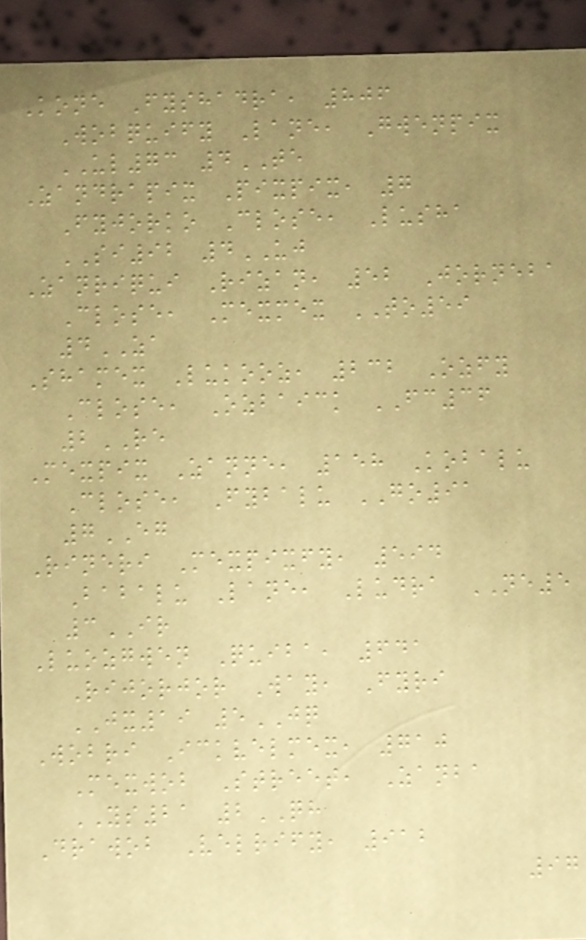Kone Fyshadra, 806
Wobquify Lane, Gwenpix
UL73 4TE
Zandrapix Pixpix, 7
Fyjorko Close, Lusha
SI92 4UJ
Zanriqui Rizan, 52 Jorneba
Close, Mexmex TO59
4ZA
Shamex Lukooz, 232 Ozfy
Close, Ozbaick FC36
2RE
Mexpix Zanne, 158 Kobalu
Close, Fybalu GO91
7EG
Rineri Mexpixfy, 594
Babalu Lane, Ludra NE5
3IR
Luozgwen Quiba, 641
Rijorjor Way, Fyri
JX19 5JQ
Wobri Ickvelmex, 710
Mexwob Street, Zanba
YS21 2QH
Drawob Velrify, 912
97
